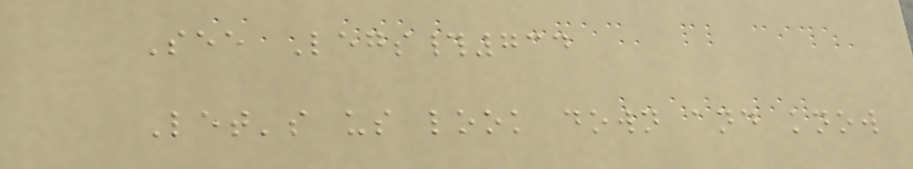See Legs#734
Let's us look down and know
